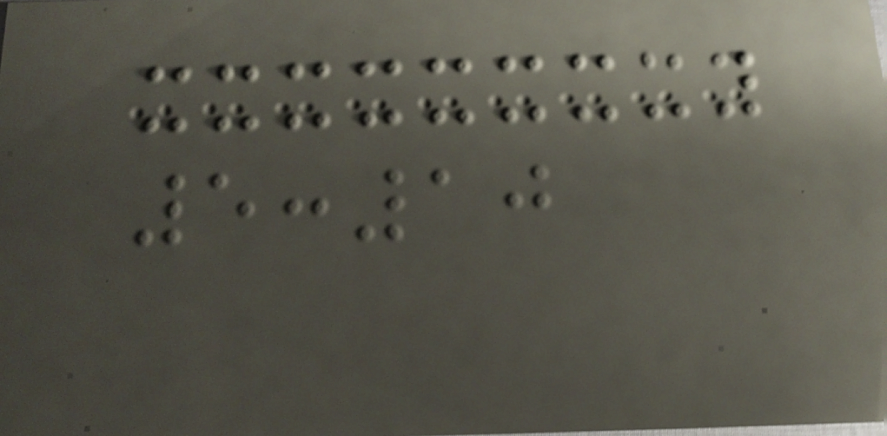5:10
